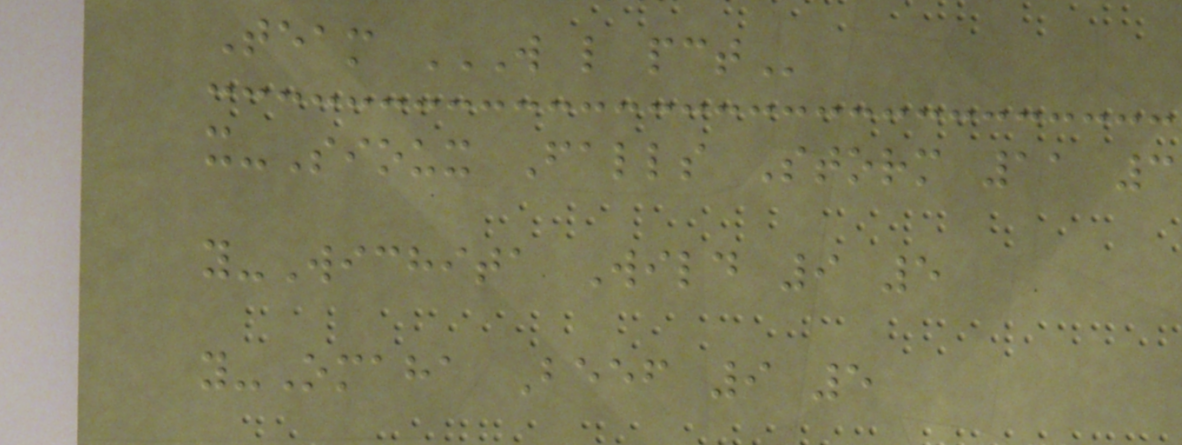Team W L PCT
x-Sioux Falls Storm 11 3
y-Wichita Wild 9 5
y-Omaha Beef 9 5
